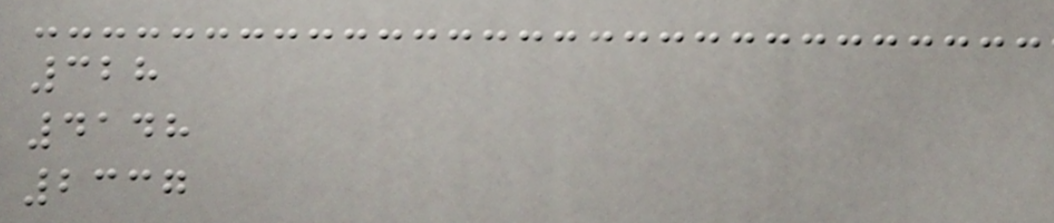328
4148
2337
